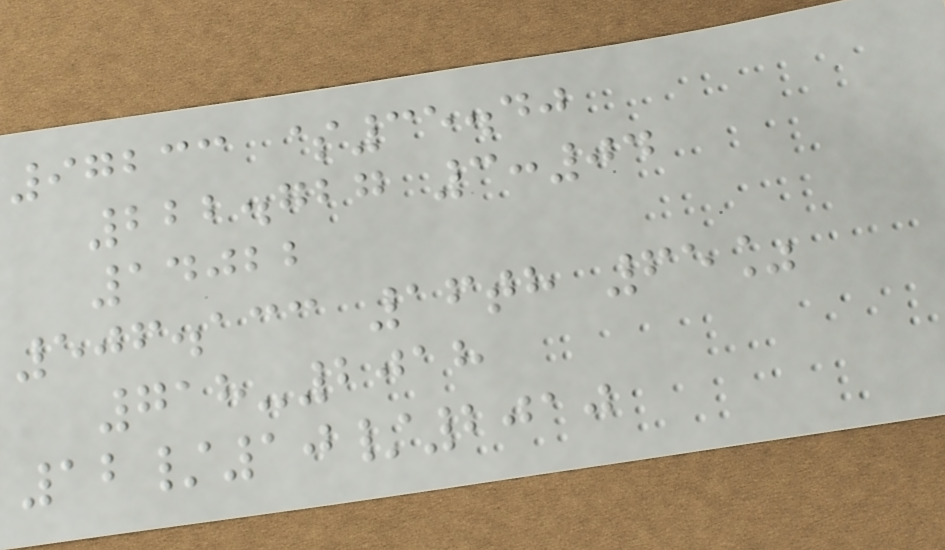97233 $35.40
222.727 3:04
14022
506.133 16th 65%
718-2018
12/10/2010
